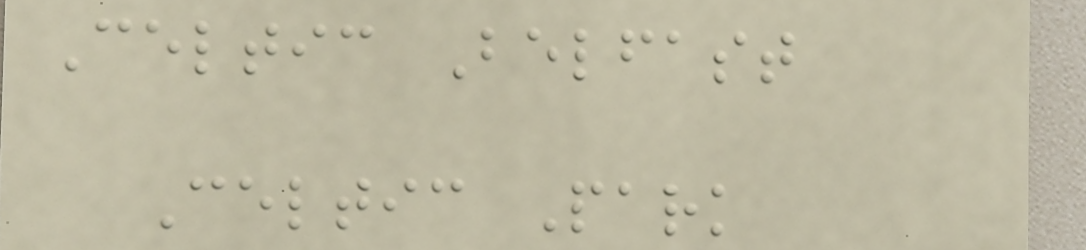Celtic Belfast
Celtic Park
